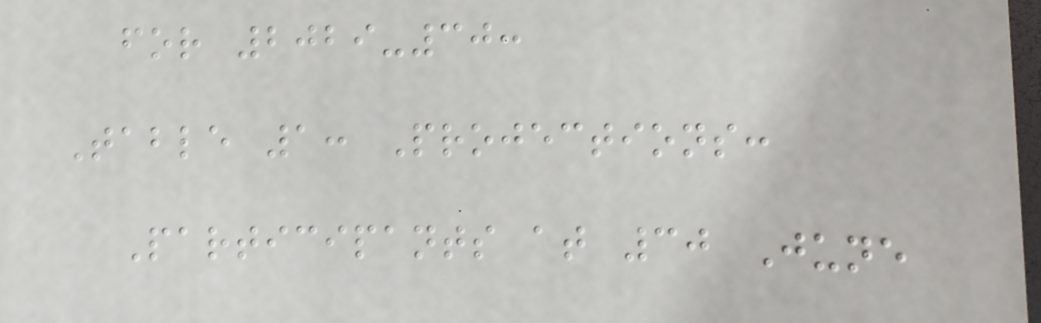for 2029-30:
Table 1: Projections:
Participants at 30 June
